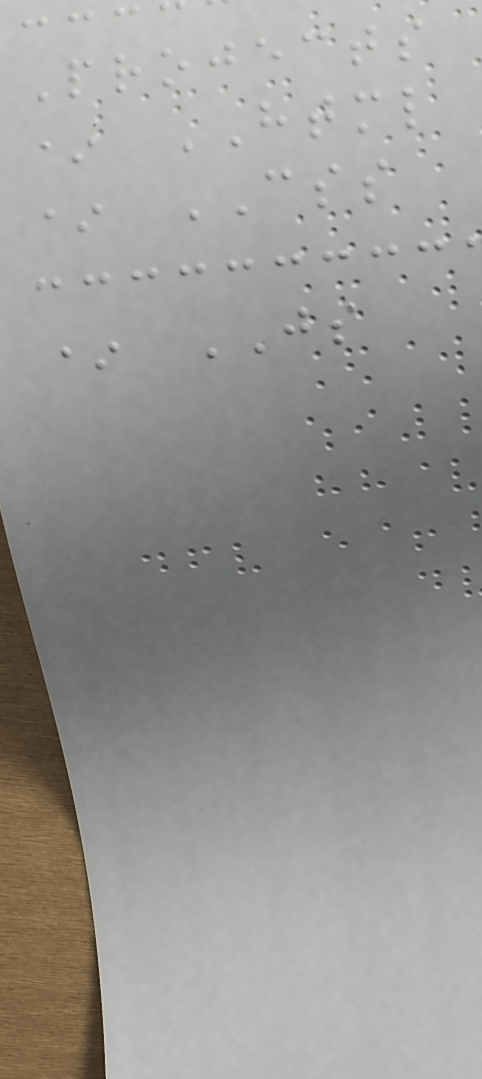Projects
* HTML
* CSS
* JS
